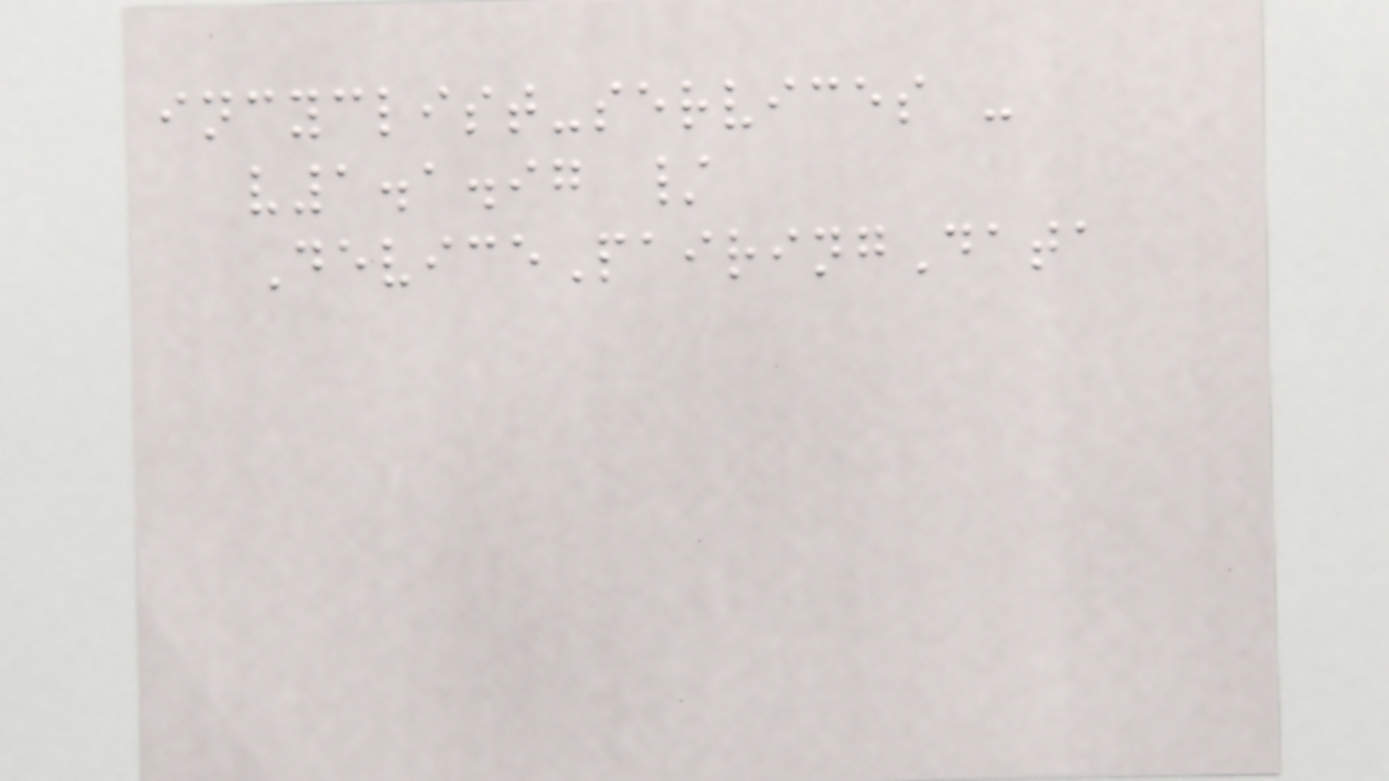incyclist-services -
v1.1.97 /
DevicePairingData
